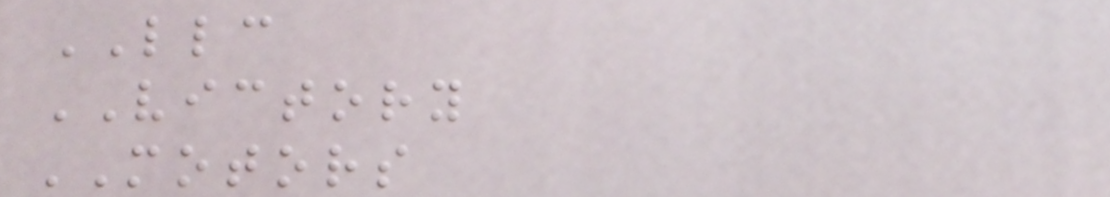LLC
VICTORY
MOTORS
